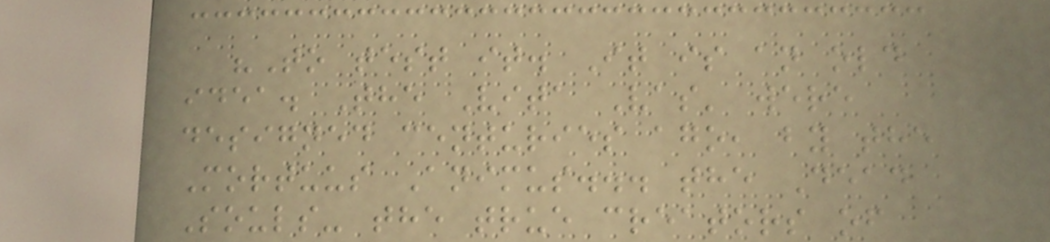"To test it. It is an old
idea. The Vita Vas' were
designed centuries ago, by the
Mortuus Animus... the Dead
Souls- the true creators of
